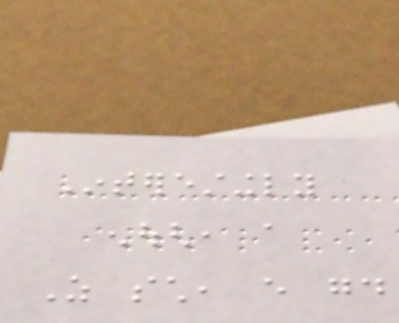Interestingly
enough, a
As such, every good
